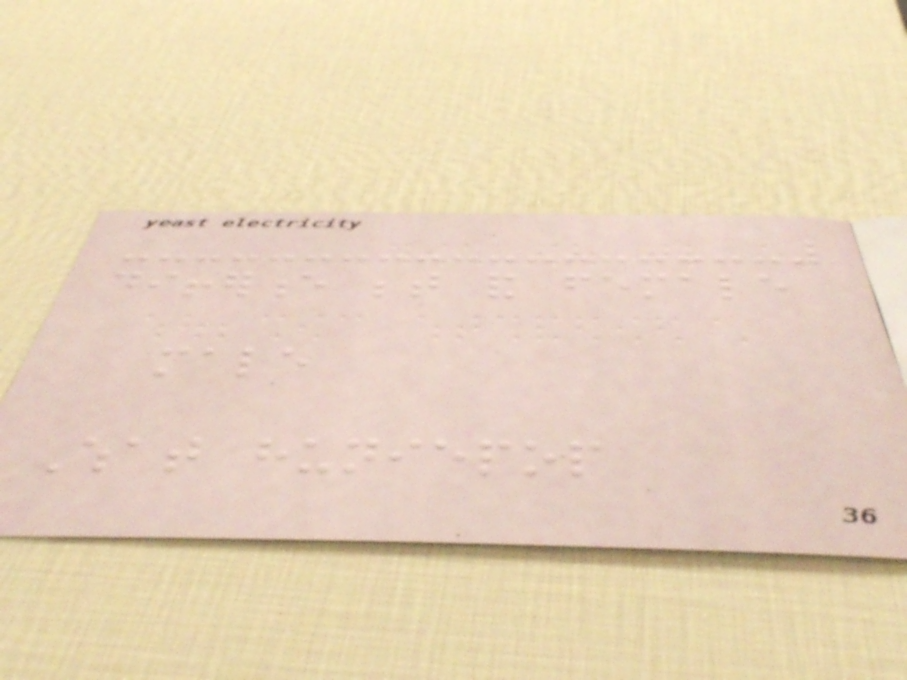difference between and female
male
What huniepop
